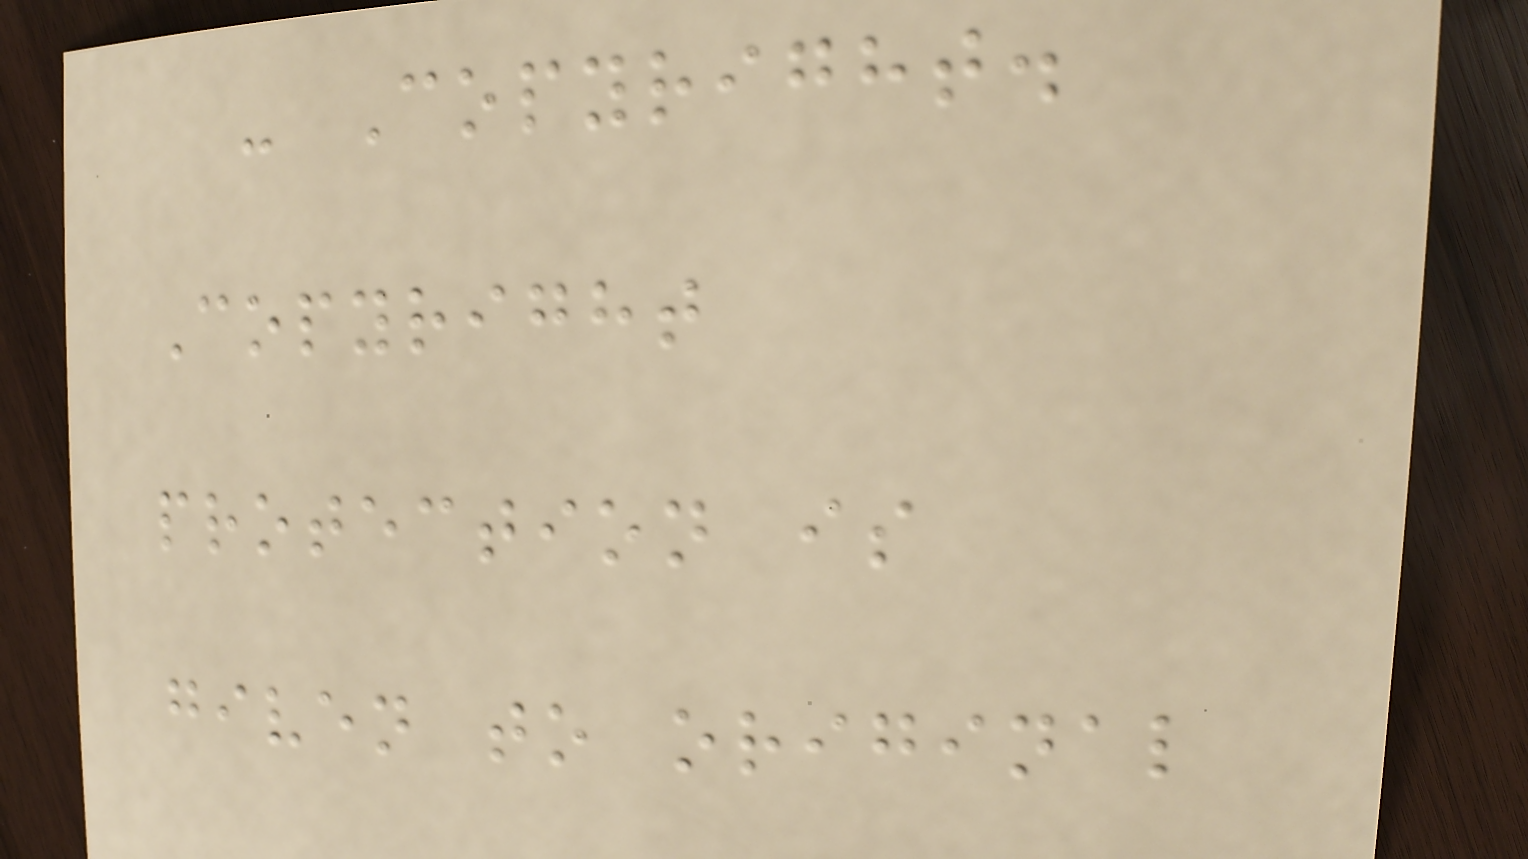- Copyright.
Copyright
protection is
given to original
